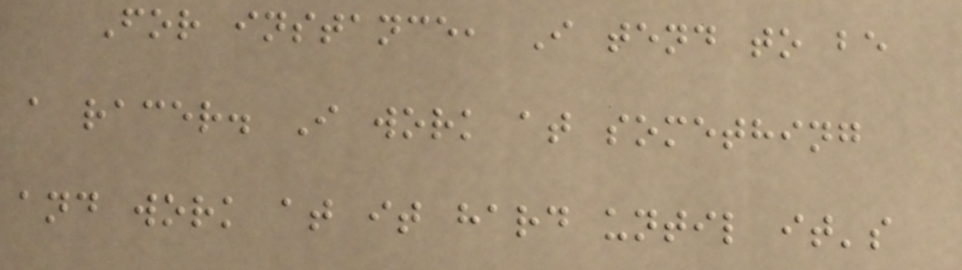For instance, I tend to be
a racer. I work at something
and work at it hard until it's
